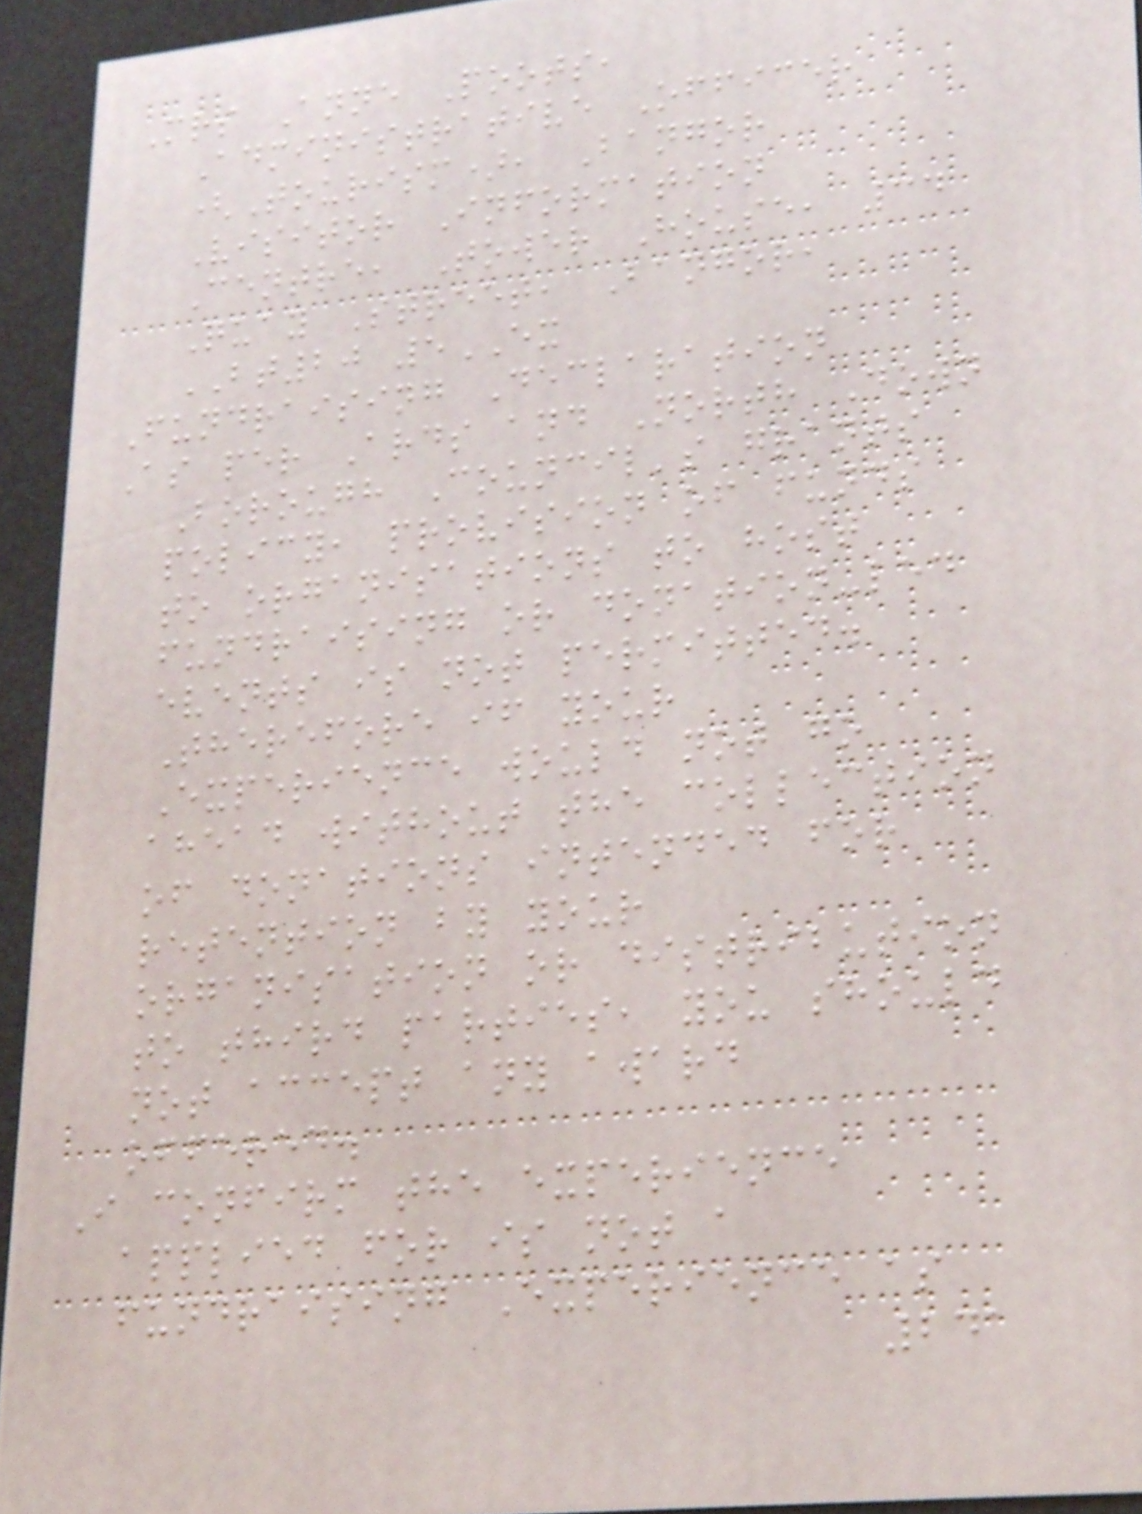Mrs Anne Poots,
Administrative Officer
(Tourism), Bangor
Visitor Information
Centre, Tower House, 34
Quay Street, Bangor,
BT20 5EX
Fundraising Declaration
As per Ards and North Down
Borough Council's grants
policy, provision of funds
to organisations to host
fundraising or donation-led
events is not permitted.
Therefore if your
Experience would not go
ahead without the collection
of donations intended for
retention by your
organisation or distribution
to third parties, you should
not accept any award
offered.
I confirm the experience
applied for is not a
fundraising Experience as
241
